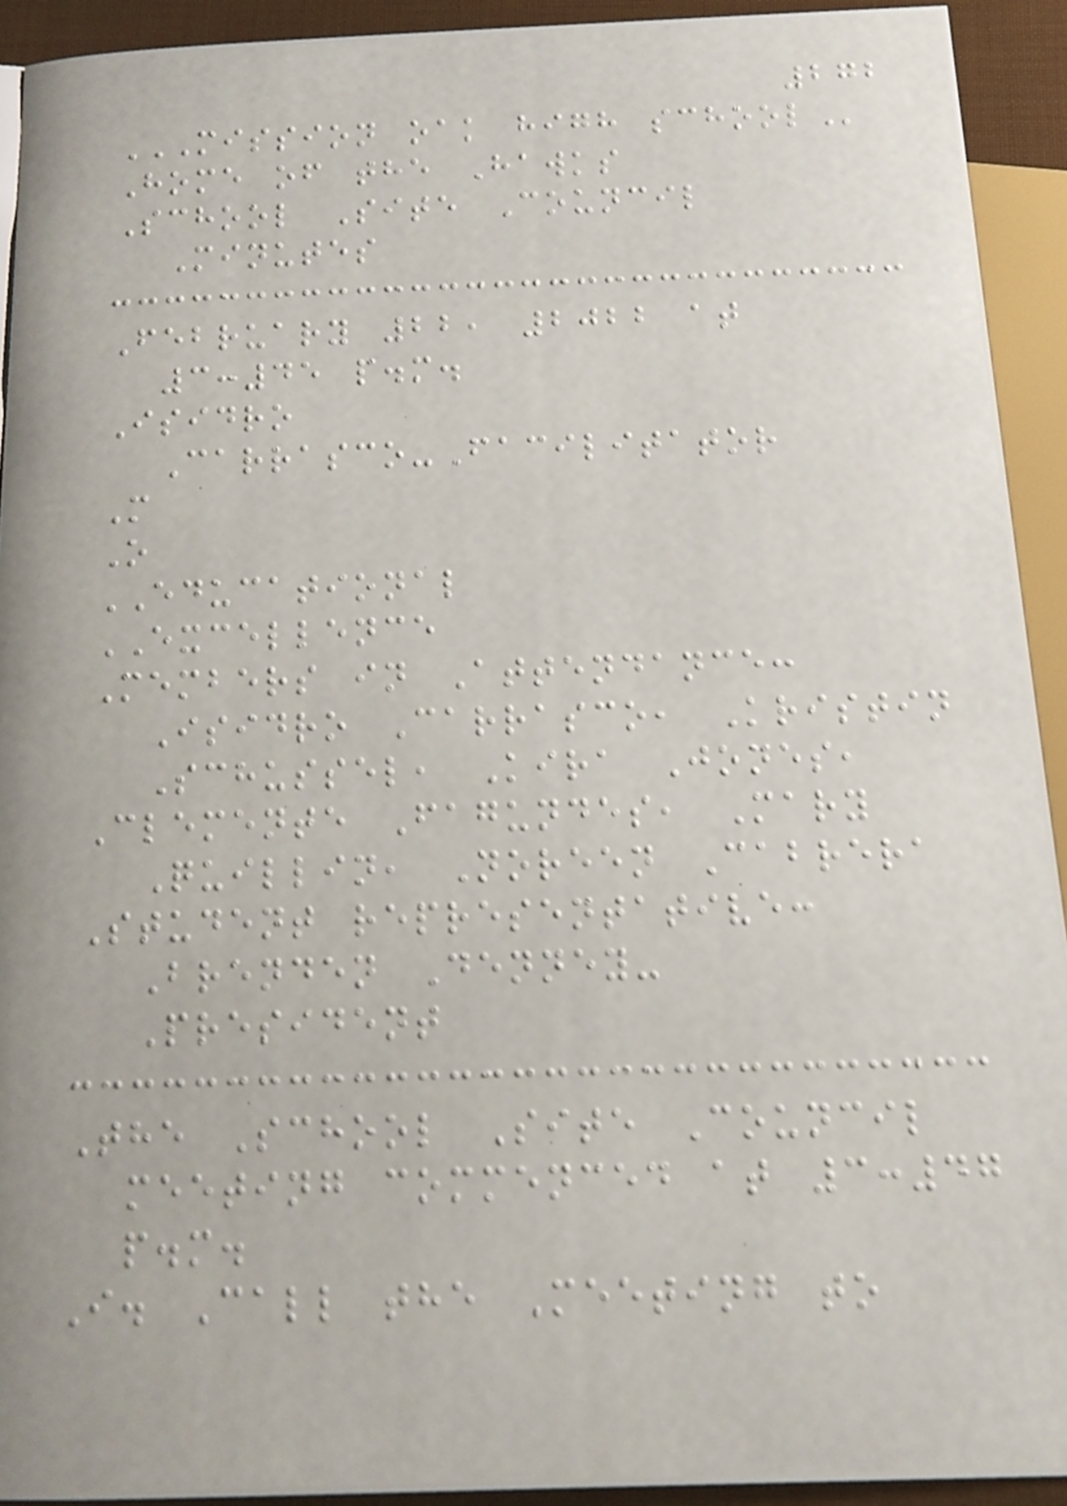272
MISSION OAK HIGH SCHOOL
Home of the Hawks
School Site Council
Minutes
February 22, 2022 at
3:45 p.m.
Isidro
Carrasco-Facilitator
M
O
EDUCATIONAL
EXCELLENCE
Members in Attendance:
Isidro Carrasco, Kristin
Schussel, Kira Jones,
Clemente Fagundes, Mary
Quillin, Noreen Cabrera
Student representative:
Brenden Denney-
President
The School Site Council
meeting commenced at 3:47
p.m.
I. Call the Meeting to
